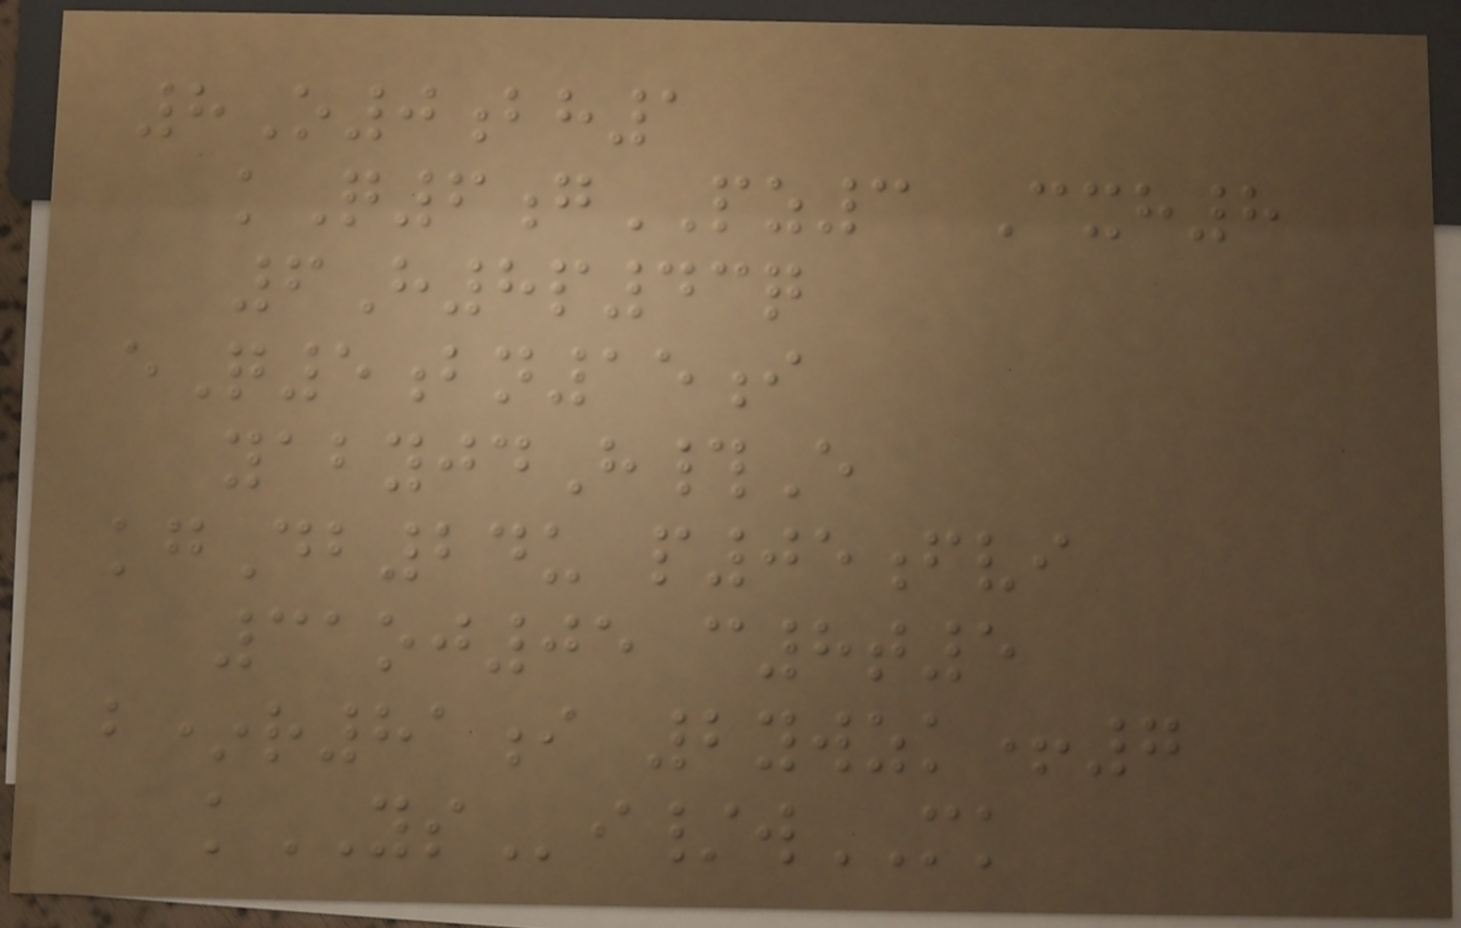8O0bh1
kQ6gPZ3 Cxh8
6H8p43q
eQ5bn15i
yabyjdH#E
kgDb24u p05fvi
31oj05 c8t5
b*r81i 2ywzk+7
kYSi/wMK
